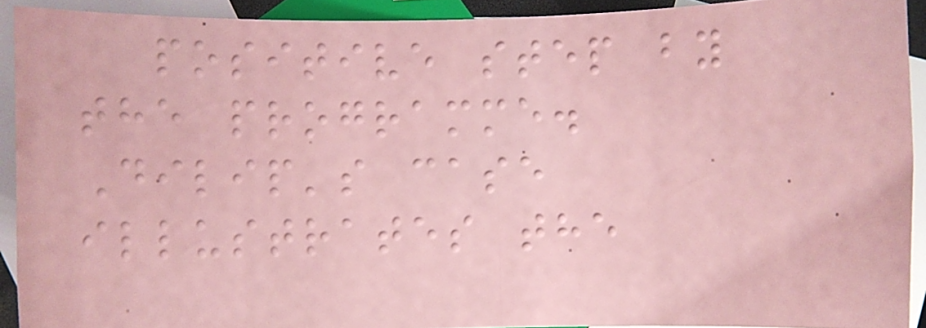positive step by
the programme.
Dilip's case
illustrates the
